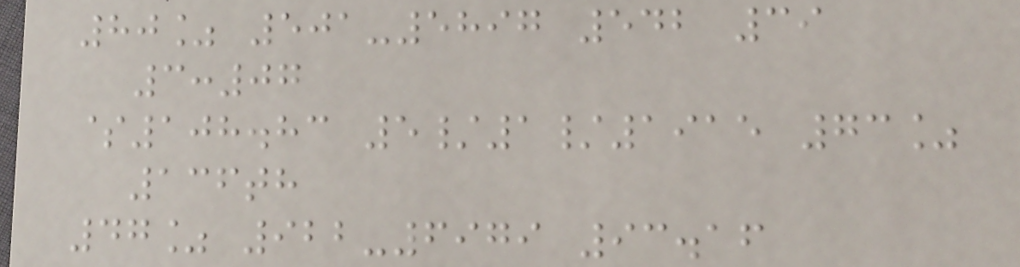80% 501-5897 542 39
3:07
$108.83 5/1/1915 73%
136th
47% 922-6979 93.16
